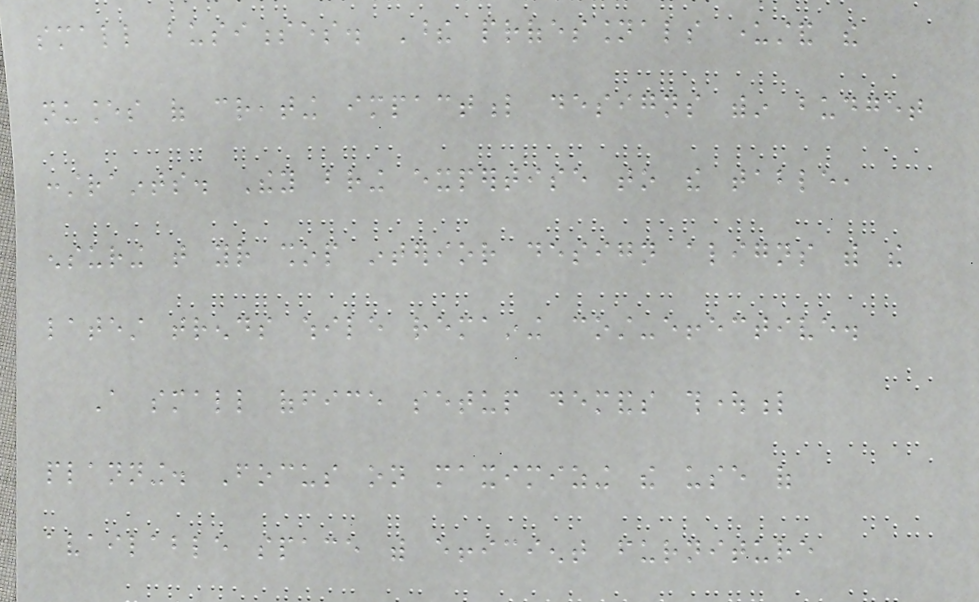small businesses. These professionals understand the
nuances of creating impactful designs within budget
constraints. They bring expertise to the table,
ensuring that your shop interior design aligns with the
latest trends while remaining cost-effective.
A small office setup demands thoughtful
planning. Focus on maximizing the use of
available space with efficient furniture
